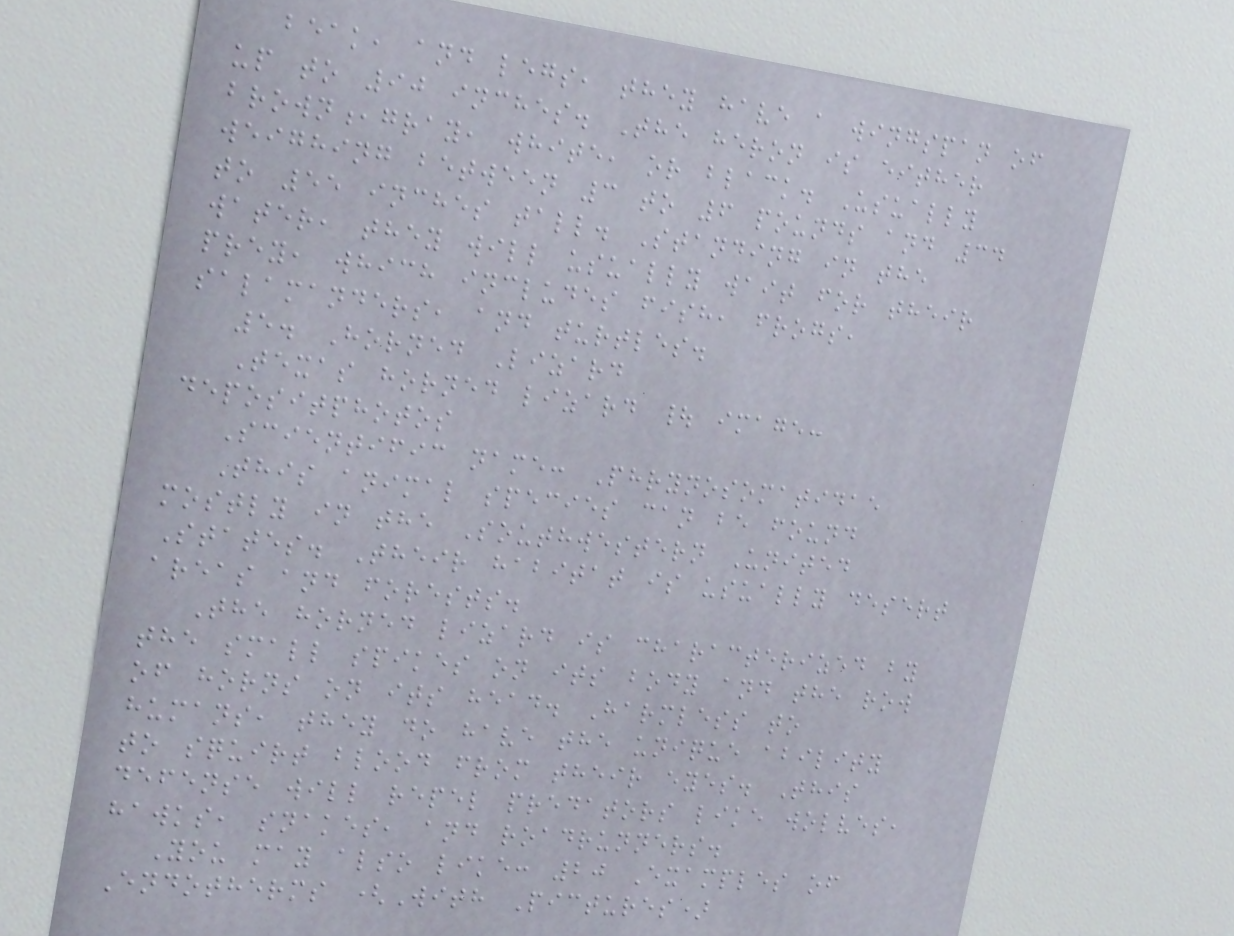beak, and legs, they have a wingspan of
up to 90 inches. The heron is either
brown,gray, white, or black. Usually
weighing between 3 to 6 pounds and 34
to 55 inches tall. Standing in the
water, they will usually wait for their
prey, which includes fish, frogs,
salamanders, and turtles.
5. Horned Lizard
Texas horned lizard | image:
depositphotos
Scientific name: Phrynosomatidae
This animal species can be found
mostly in the Southwestern United
States. Their habitat is usually desert
areas and forests.
The horned lizard is characterized by
the small spikes on its body and the row
of horns on its head. Harmless to
humans, they do have the unique ability
to squirt blood from their eyes. This
defense will repel predators like wolves,
hawks, snakes, and roadrunners.
You may also like: 20 Examples of
Endotherms (With Pictures)
